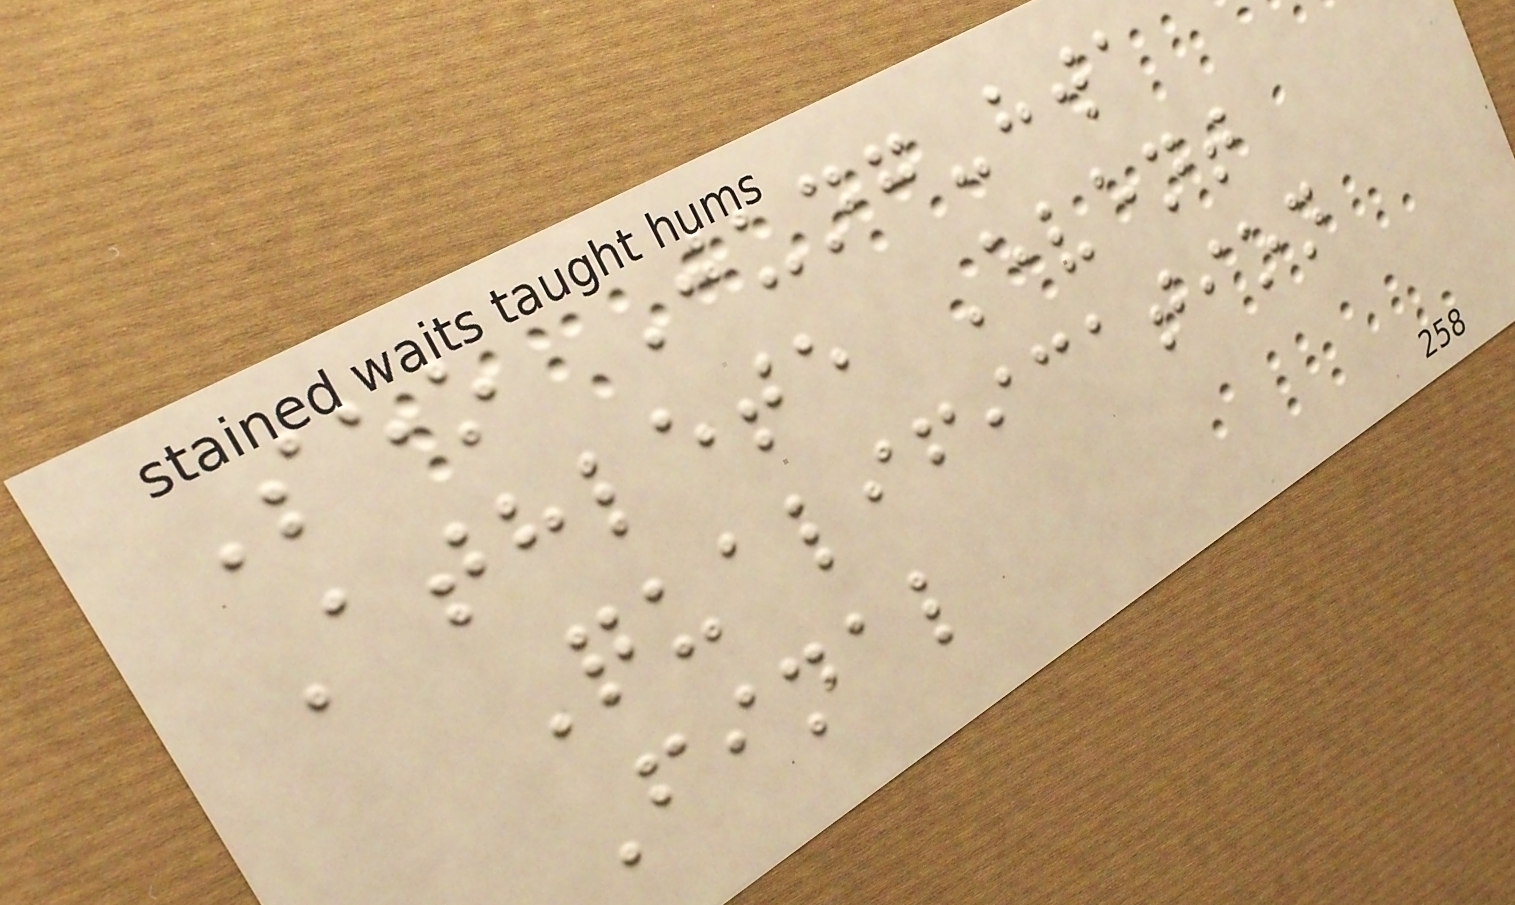Seo Jung-hwa
Athlete Event
Qualification
Final
